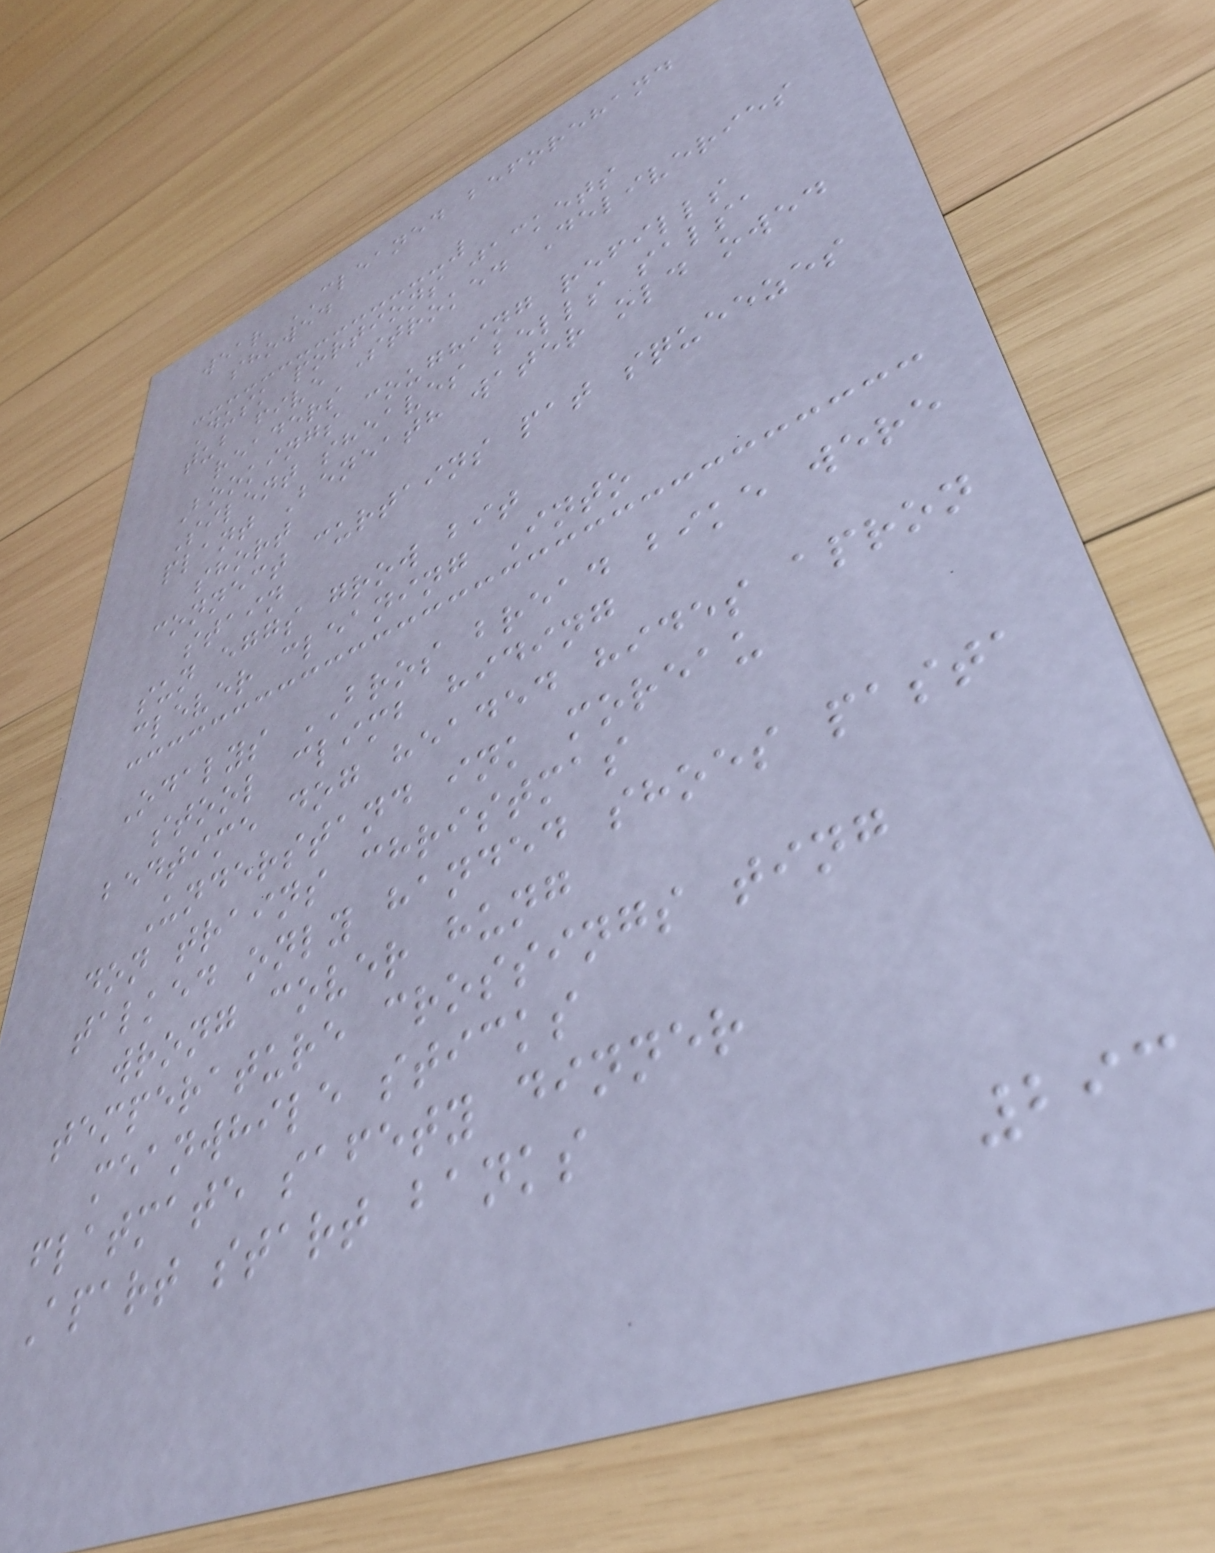wear CLEANED beforehand
showed
Dusk portions jackets
tub five Stroked Deliveries
readers
Bookings coughing refills
Silent sheaves bells salsa
plant Beneath water old owed
short
connect curtains pat squeezes
stain
sun eggs grow bit
clever cleaning Into
Odalys BROS bread bike were
stool climb hiding
bedtime dog headed hides apron
Understand ink moreau
don trains christmas
talked only handed shoes pasta
wrong cover hung
temperature crossings ting
meanwhile sticks
flatmate safety dinner
Apart start banks
293
